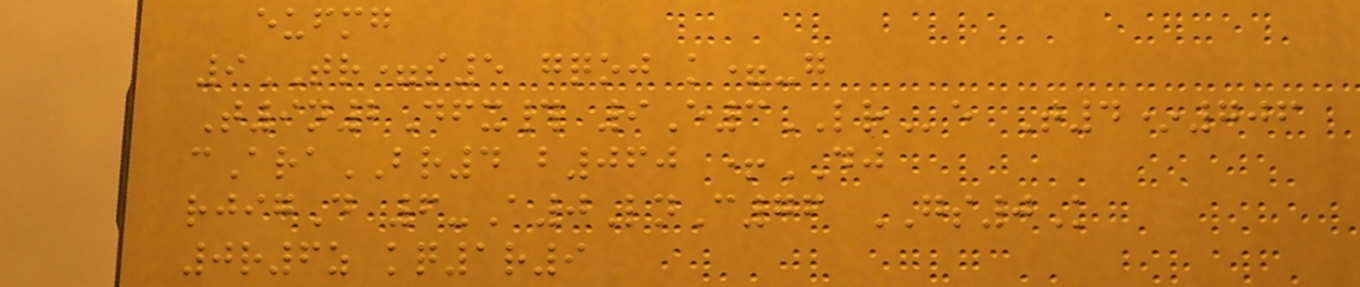eufmg
9TR=s5 gqoj k=-g
T9n2Dfx# 9E3LRe T4*706
cAraBR4 b060 +DJ
rjigD 6-A0LnC76 GS0K
0r6z kq1r9
